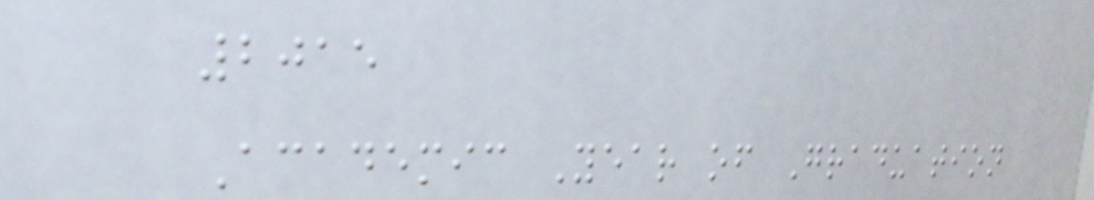2015
Academic Year of Graduation
